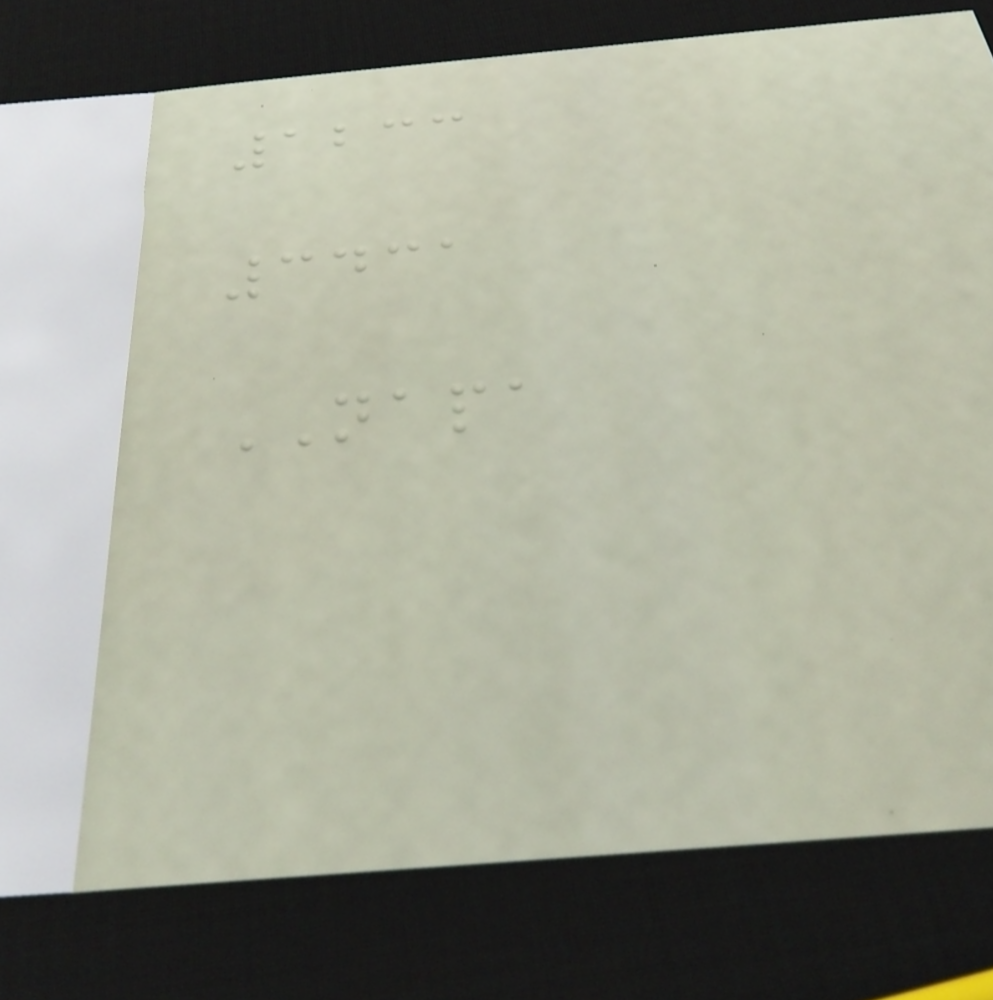1233
3431
NAPA
